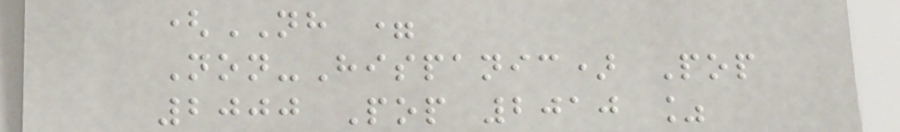(NH =
Non-Hispanic) Pop
2000 Pop 2010 %
